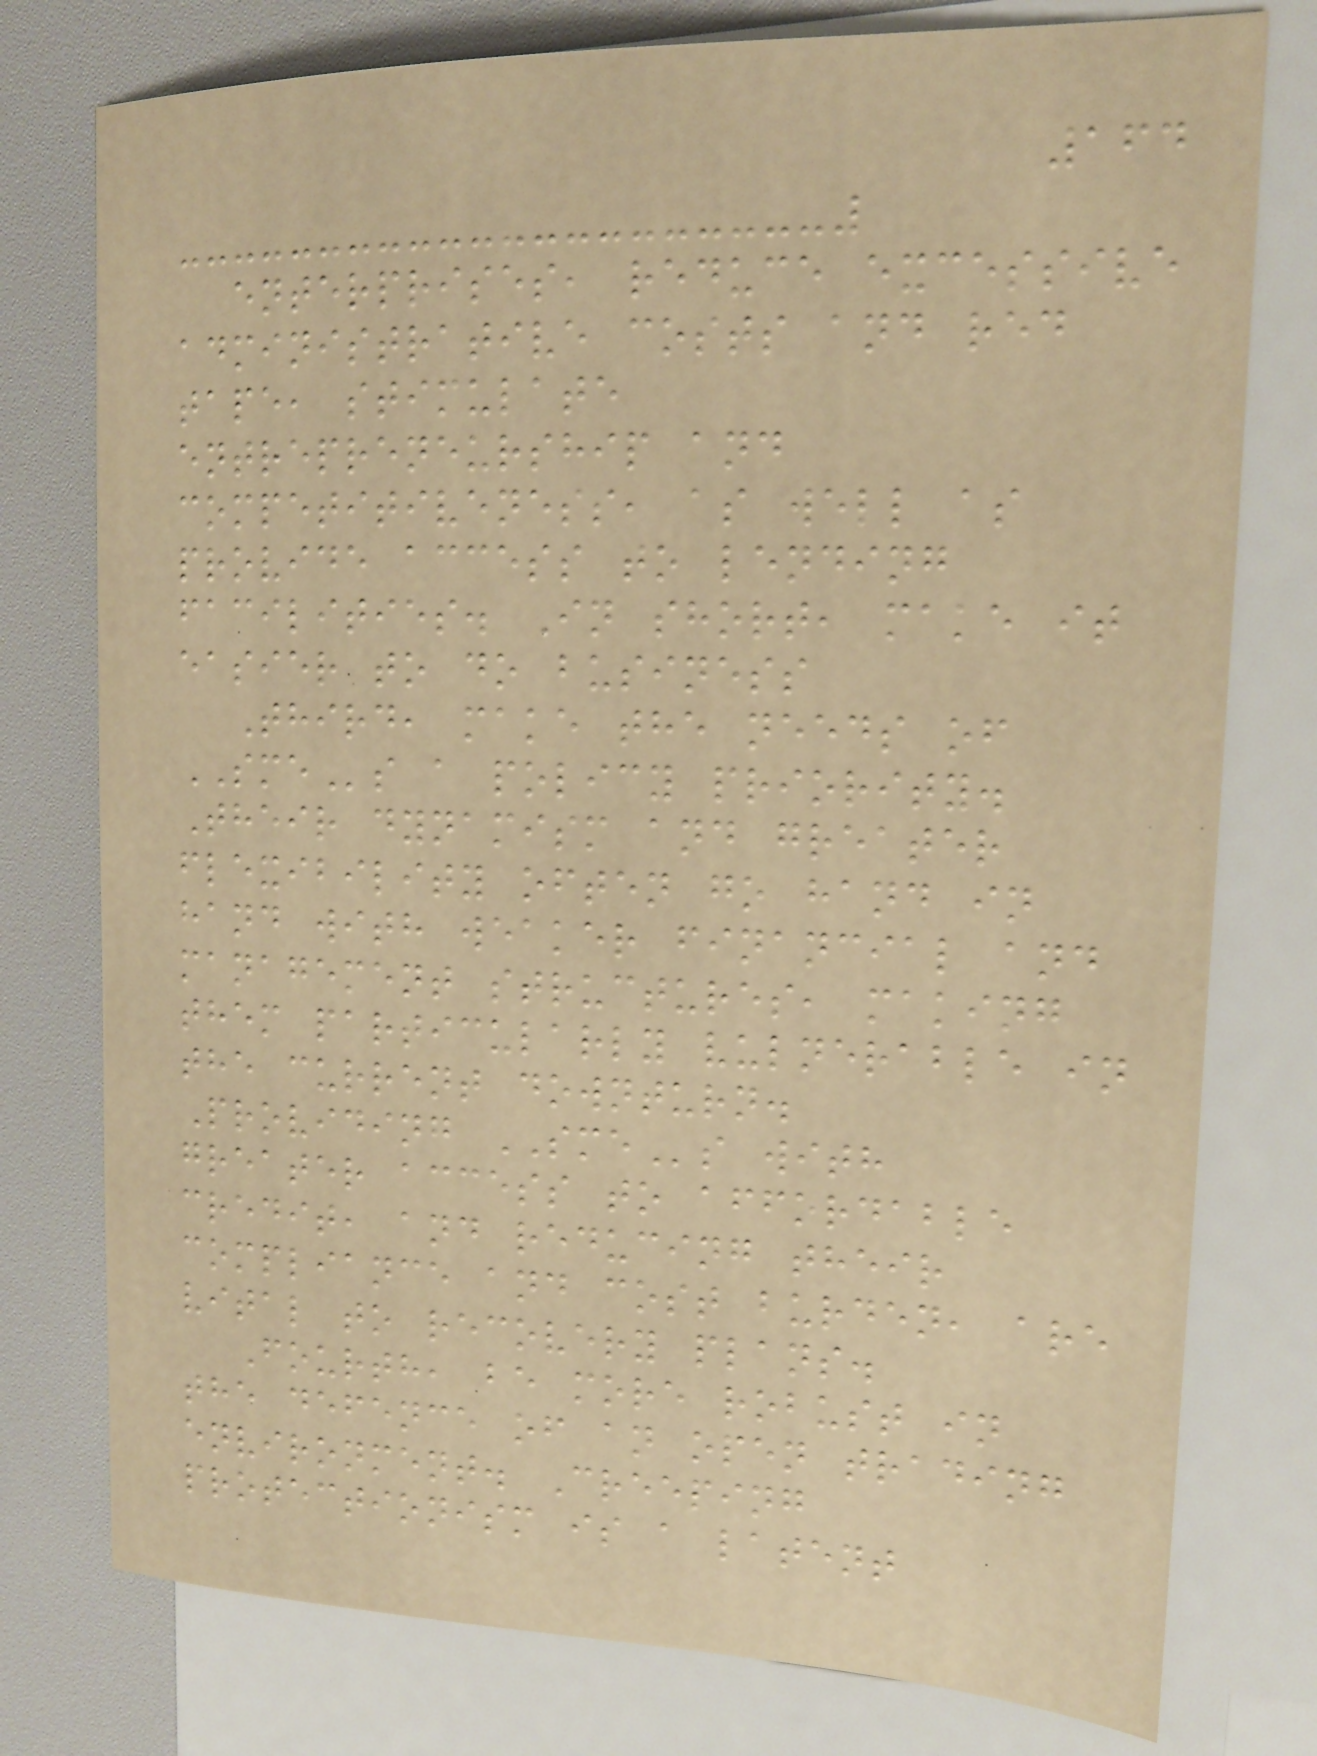164
enterprises, reduce excessive
administrative costs and red
tape, stimulate
entrepreneurship and
competitiveness, as well as
provide access to lending
facilities. In short, make it
easier to do business
Third, make the needs of
SMEs a policy priority.
Their dynamism and greater
flexibility often go hand in
hand with weaker financial and
management structures, making
them particularly vulnerable in
the current downturn.
Providing SMEs with
greater access to affordable
credit, and reducing their
compliance and cost burden, are
vital to recovery plans.
Fourth, be more robust in
the defence of an open trading
environment. Creeping
protectionism is a latent
